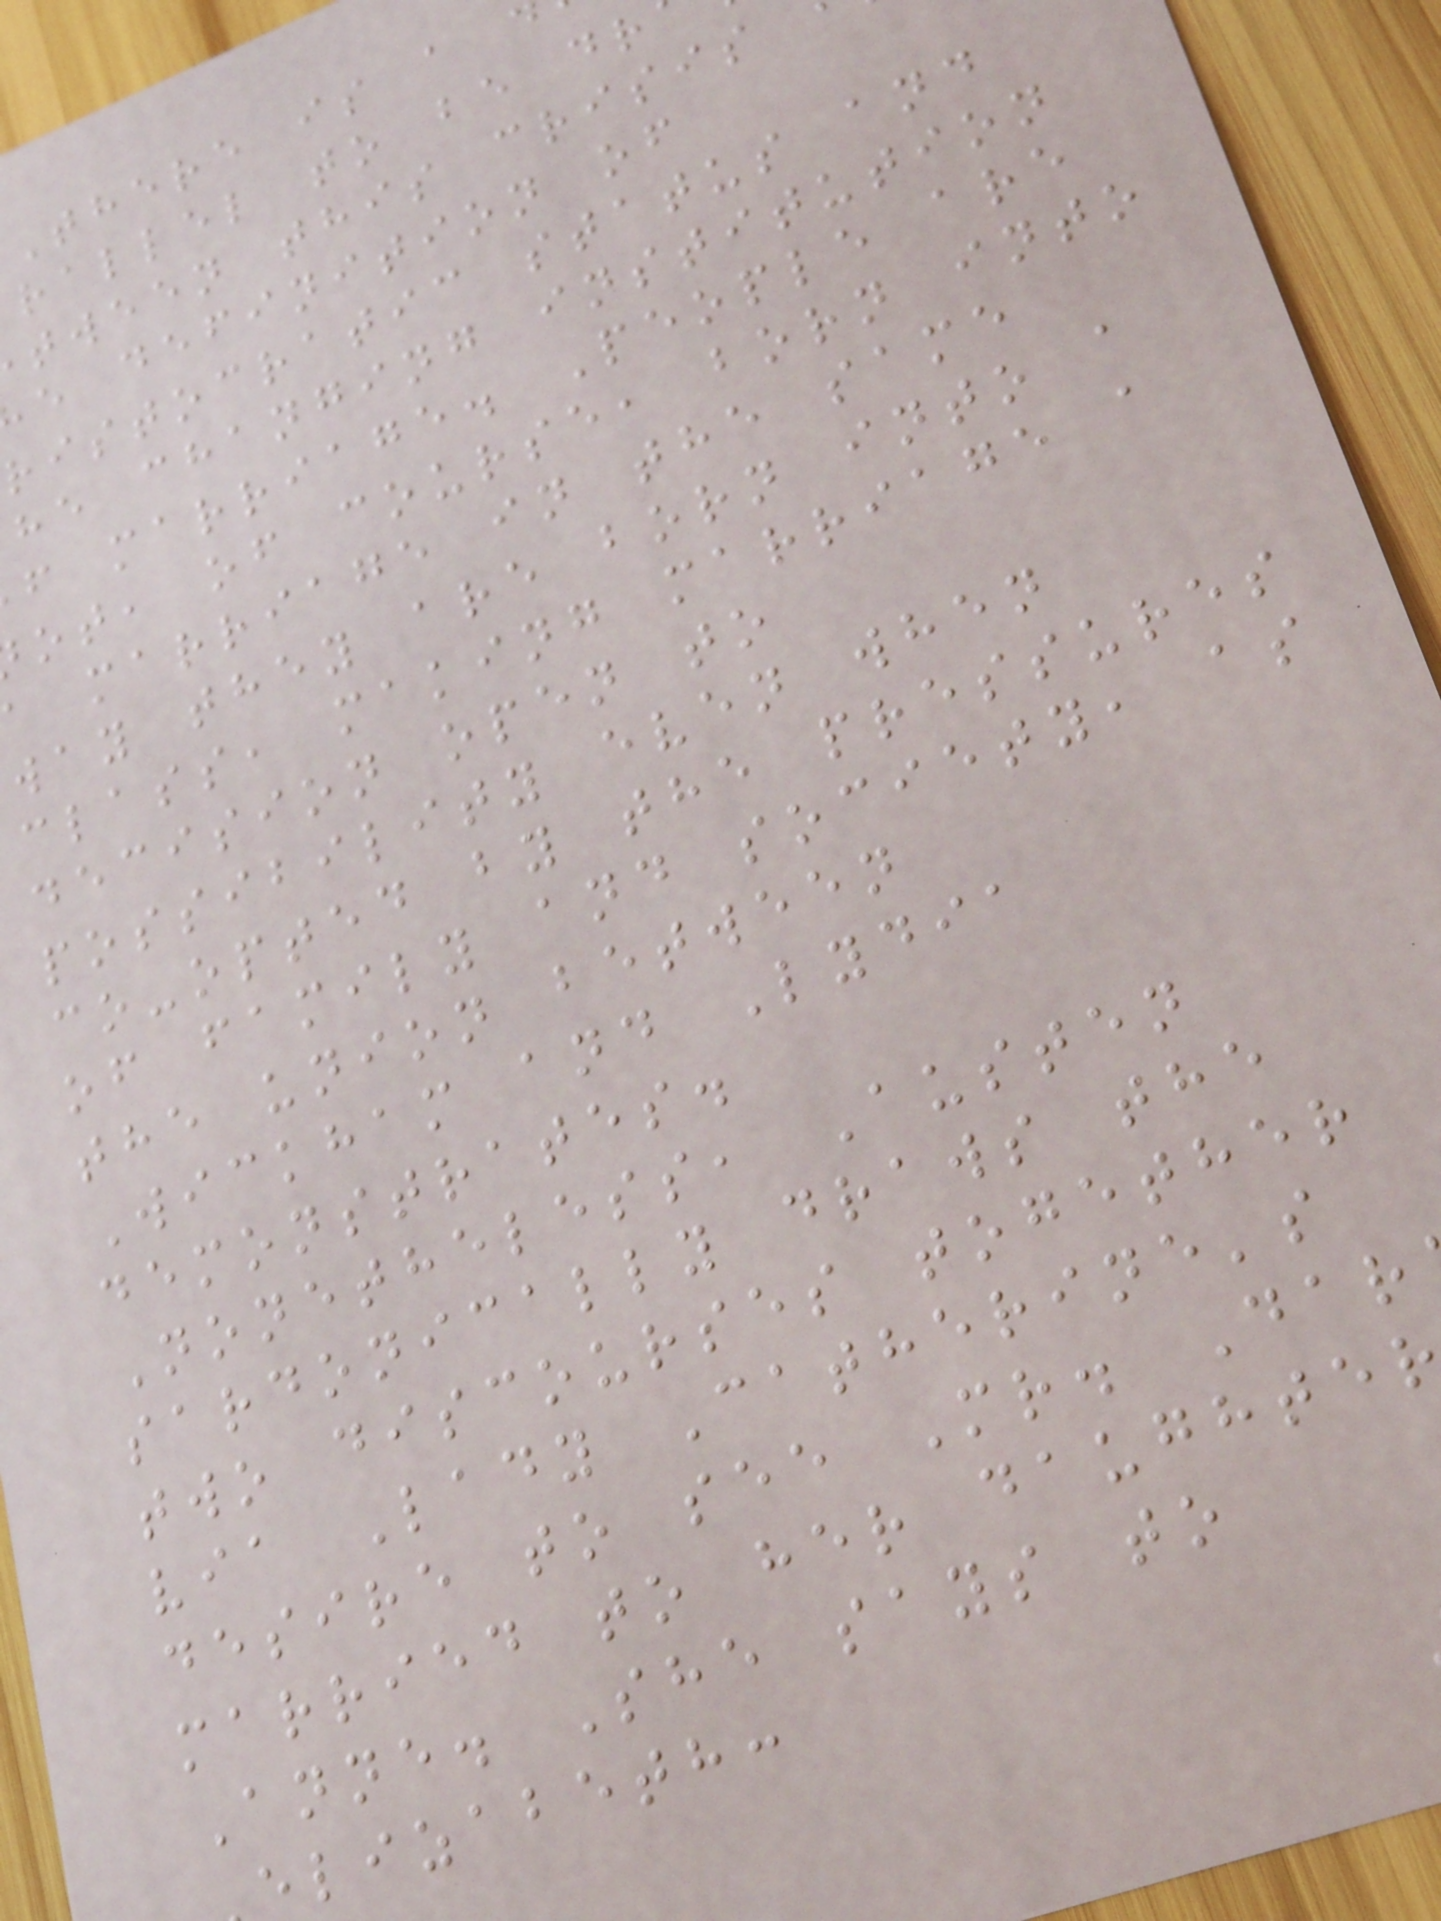There is a
rallel to be dr
tween this crisis
e definition of
ristocratic status and
he changing institution
f marriage. People are
ot, of course, born into
a marriage in the same
way they are born into a
class, making marriage a
decision open to
possibility even when
co-opted by the pressures
of family and society, as
the union between
Wickham and Lydia
demonstrates.
Nonetheless, Austen
sardonically draws the
two discourses together
via Lady Catherine's
desire to see Mr. Dar
married to her daughter
Anne. She says to
elizabeth:
